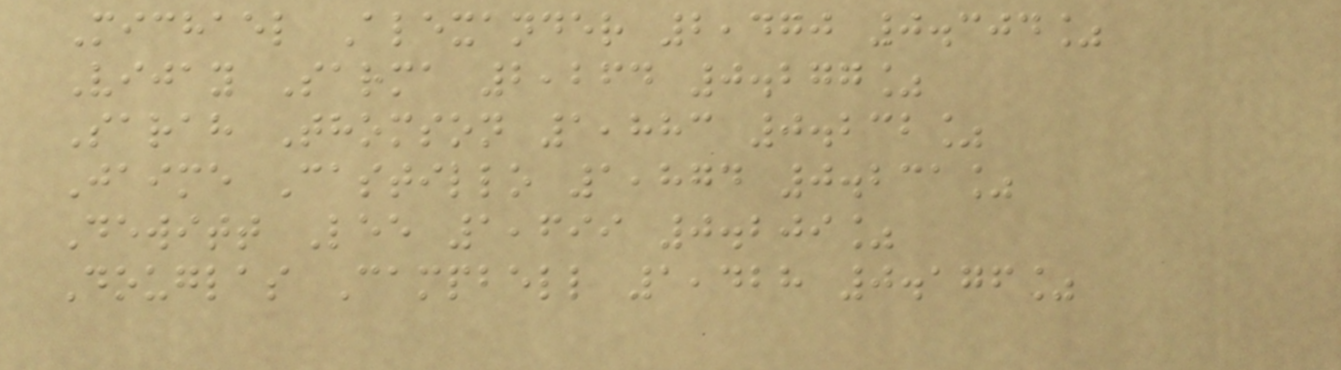Michael Alexander 2,470 0.304%
Vijay Sarma 2,264 0.277%
Sarah Thomson 1,883 0.232%
Jaime Castillo 1,874 0.231%
Dewitt Lee 1,699 0.209%
Douglas Campbell 1,428 0.176%
